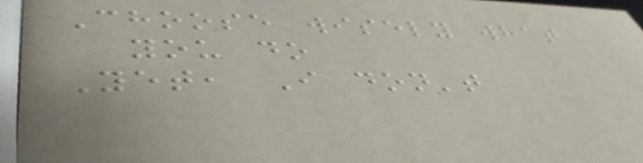Choose wisely what
you do
Yet, I don't
